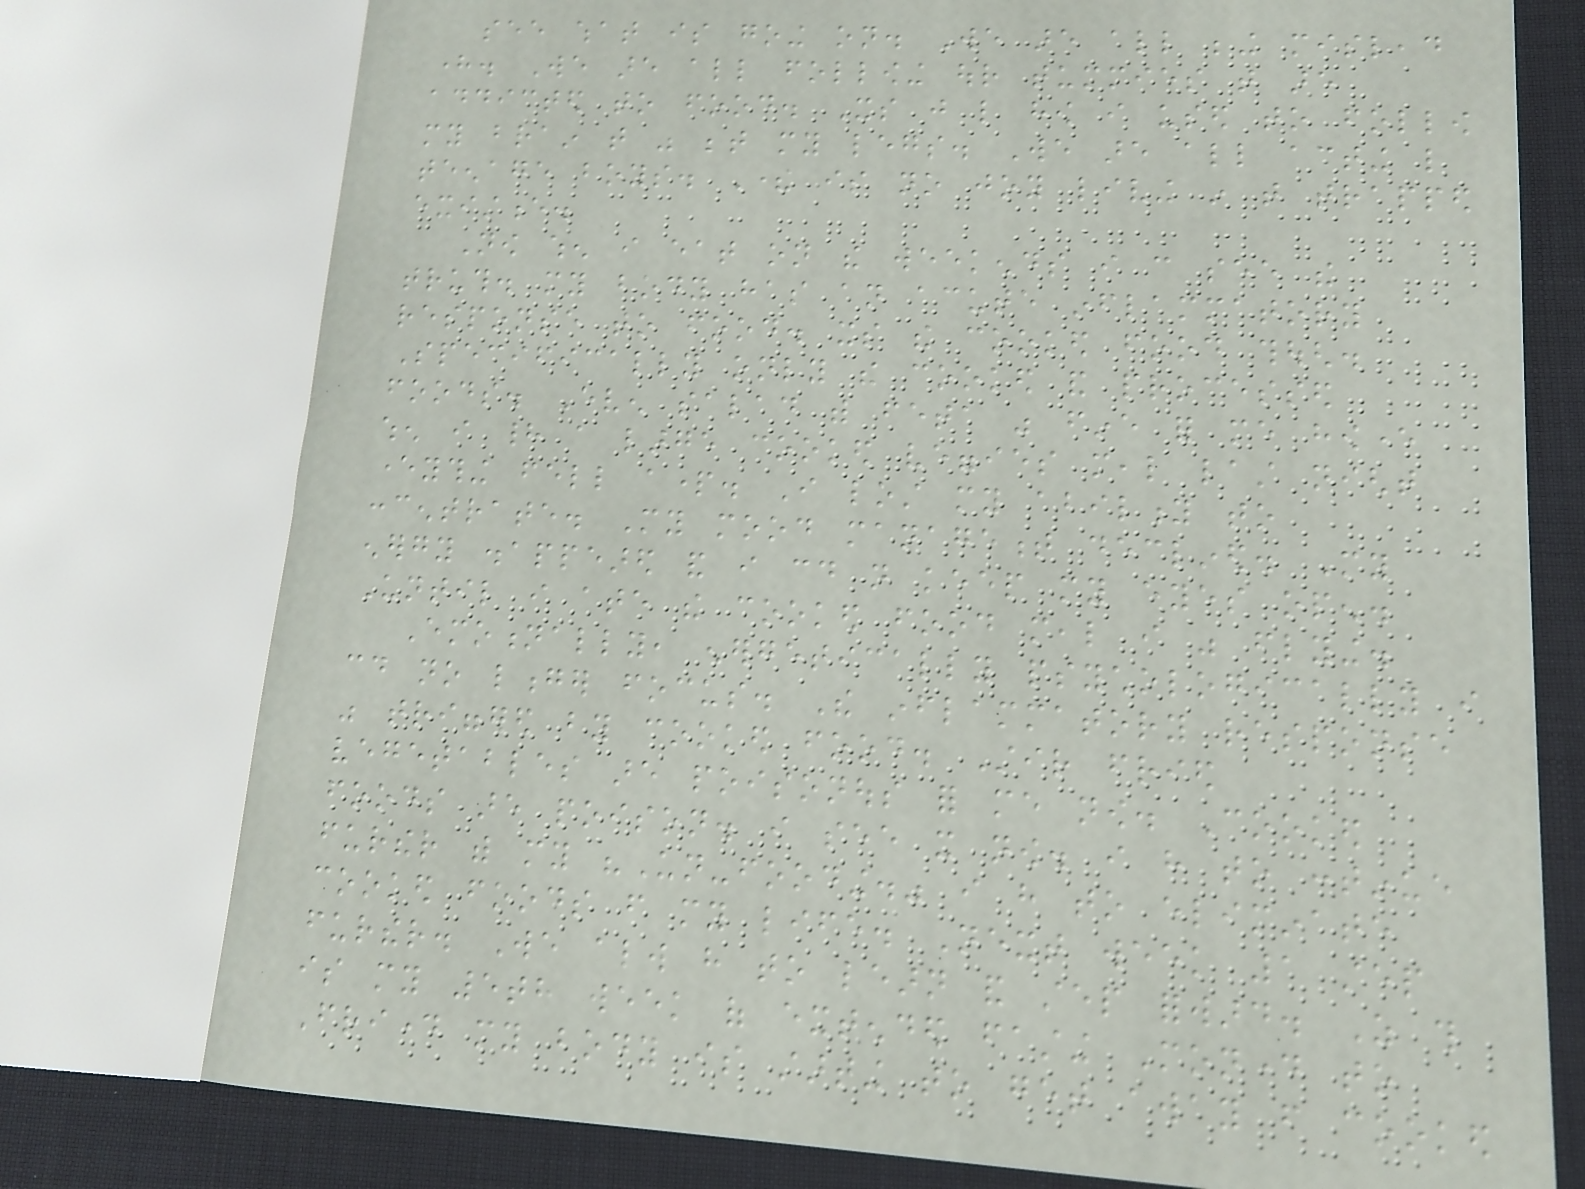see what is going on. We are all being mislead
here. We are all following our tummies that are
addicted to food. Its just like how i used to follow
my brain that was between my legs. We are all acting like
teenage boys. There is no joy living in that trapped
existence.
Now when i eat on the weekends i can see the
truth. my body has an acute inflammatory
response to food. its the cooked food though.
Specifically only the cooked and processed
foods. Even salad with feta was fine for me however
when i had a large cooked veggies meal last night
everything fell apart. I lost my ability to
concentrate. My mood management declined. My
energy disappeared and i could not keep my eyes open.
Until i ate the cooked food meal i was flying.
Emotionally, energetically psychologically i
could no longer focus. The inflammatory response
was triggered by cooked food. Stir fried
vegetables are poisonous for me now. Cooked
foods are poison. i see it now. i have to continue
further with my "Un-fooding." i have to eliminate
cooked foods from my life. Next week 1 step
further. We always have to learn and step forward. As this
is my 5th week of extended fasting Monday to
Friday my body is starting to get away from cooked
